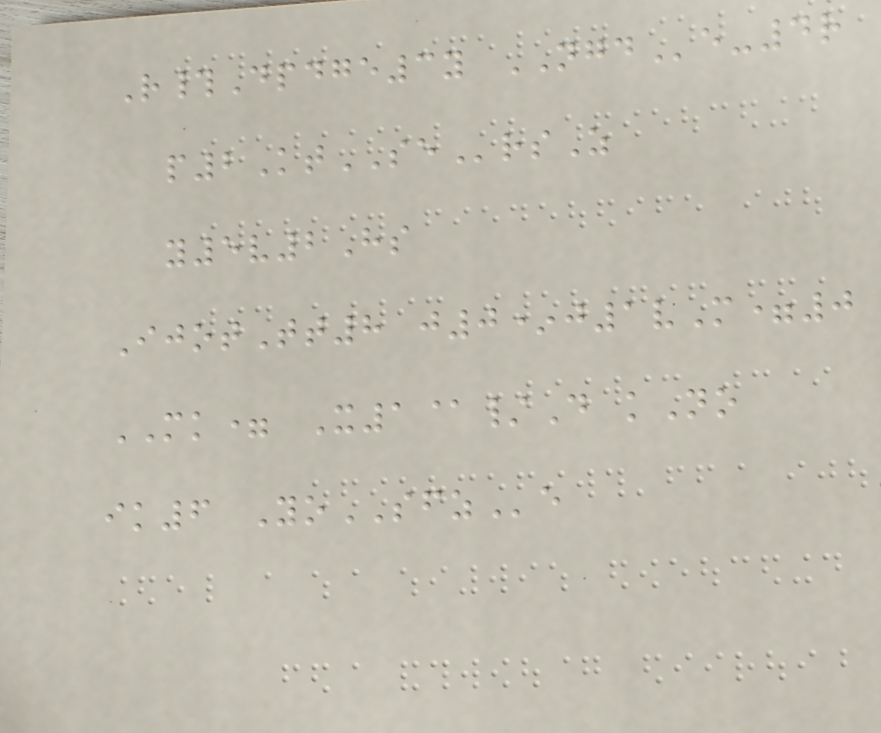R#Dpdge3y NGDe-4r
p2KtSErsZ
y5v2Hs
IjotTt8 j0*j1vM=0
MK= X1@/D kNo
ik6 YoSFZe
